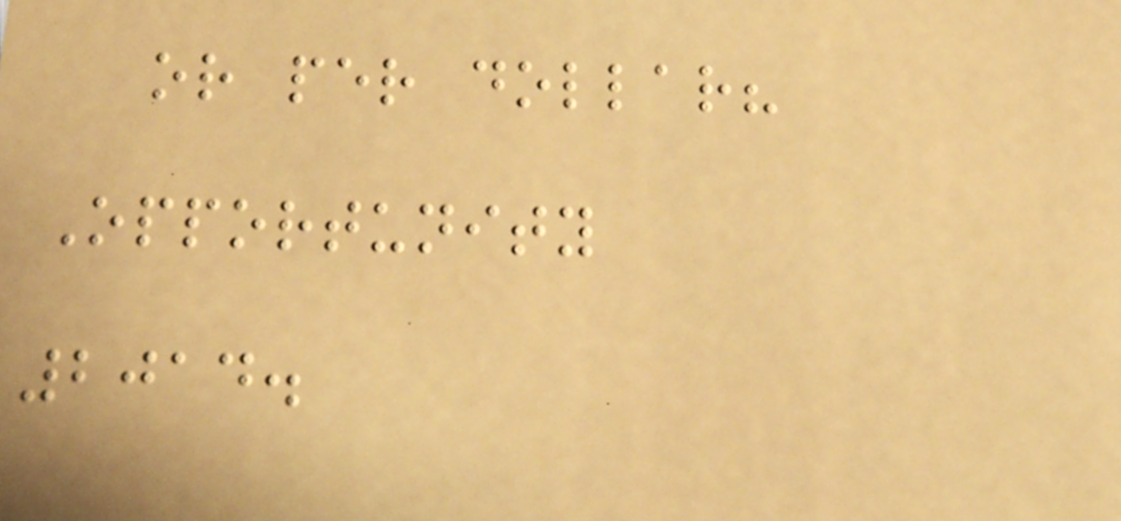or per dollar?
Opportunity
2014.
